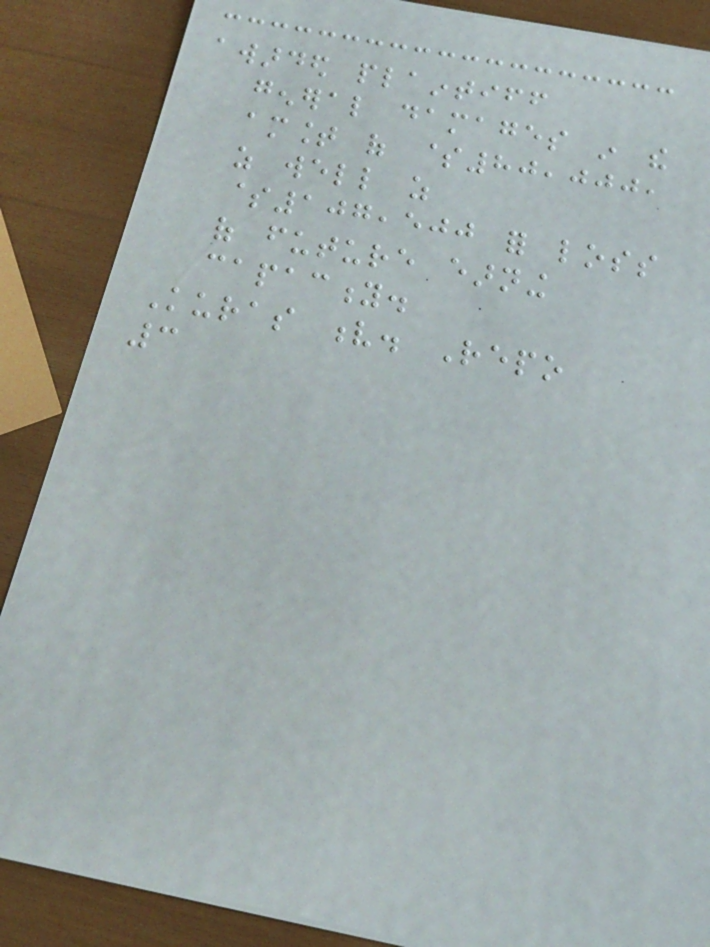awarded plaintiff
general damages in the
amount of $80,000,
as well as
$107,500 for loss
of future earning
capacity.
Kuras v. Repo
3
